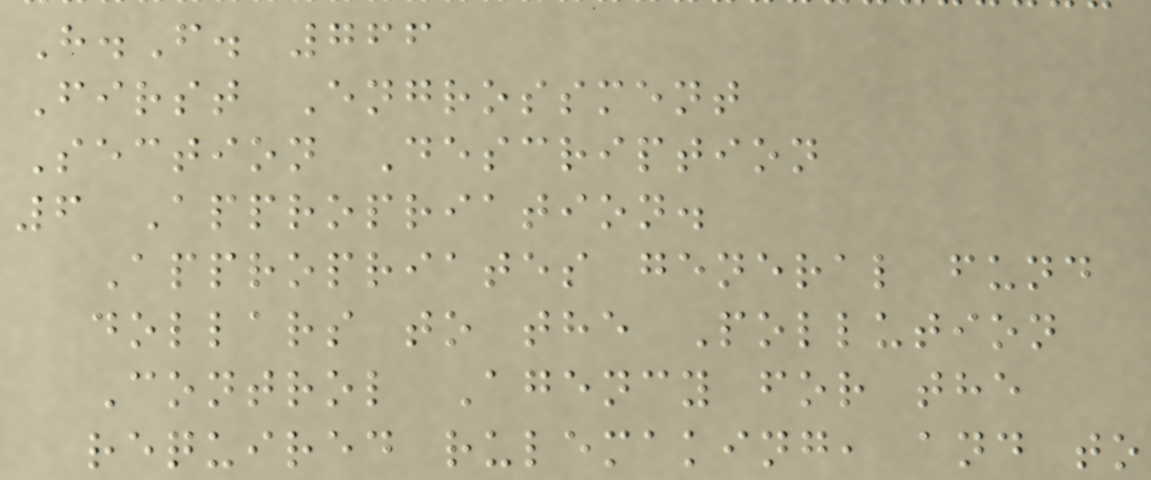H.F. 766
First Engrossment
Section Description
6 Appropriation.
Appropriates general fund
dollars to the Pollution
Control Agency for the
required rulemaking, and to
